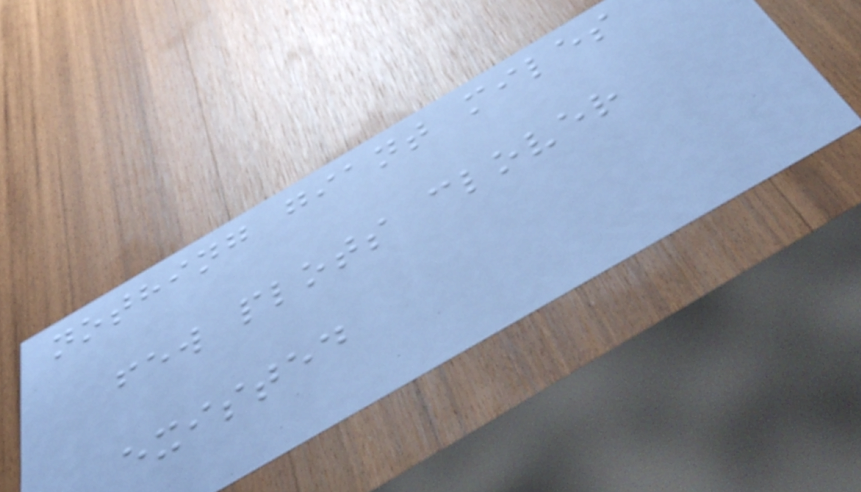nothing giant miles
few plots clover
existed
